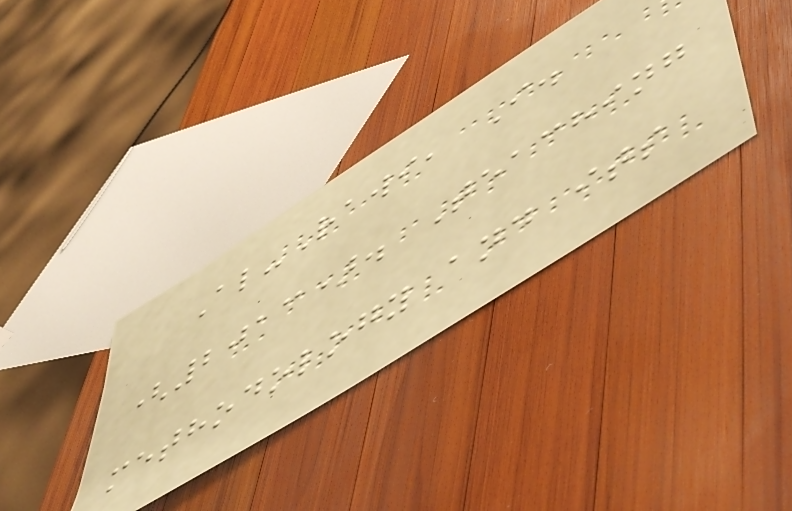Al-Rawi, I.
(2013). Teaching
methodology and its
